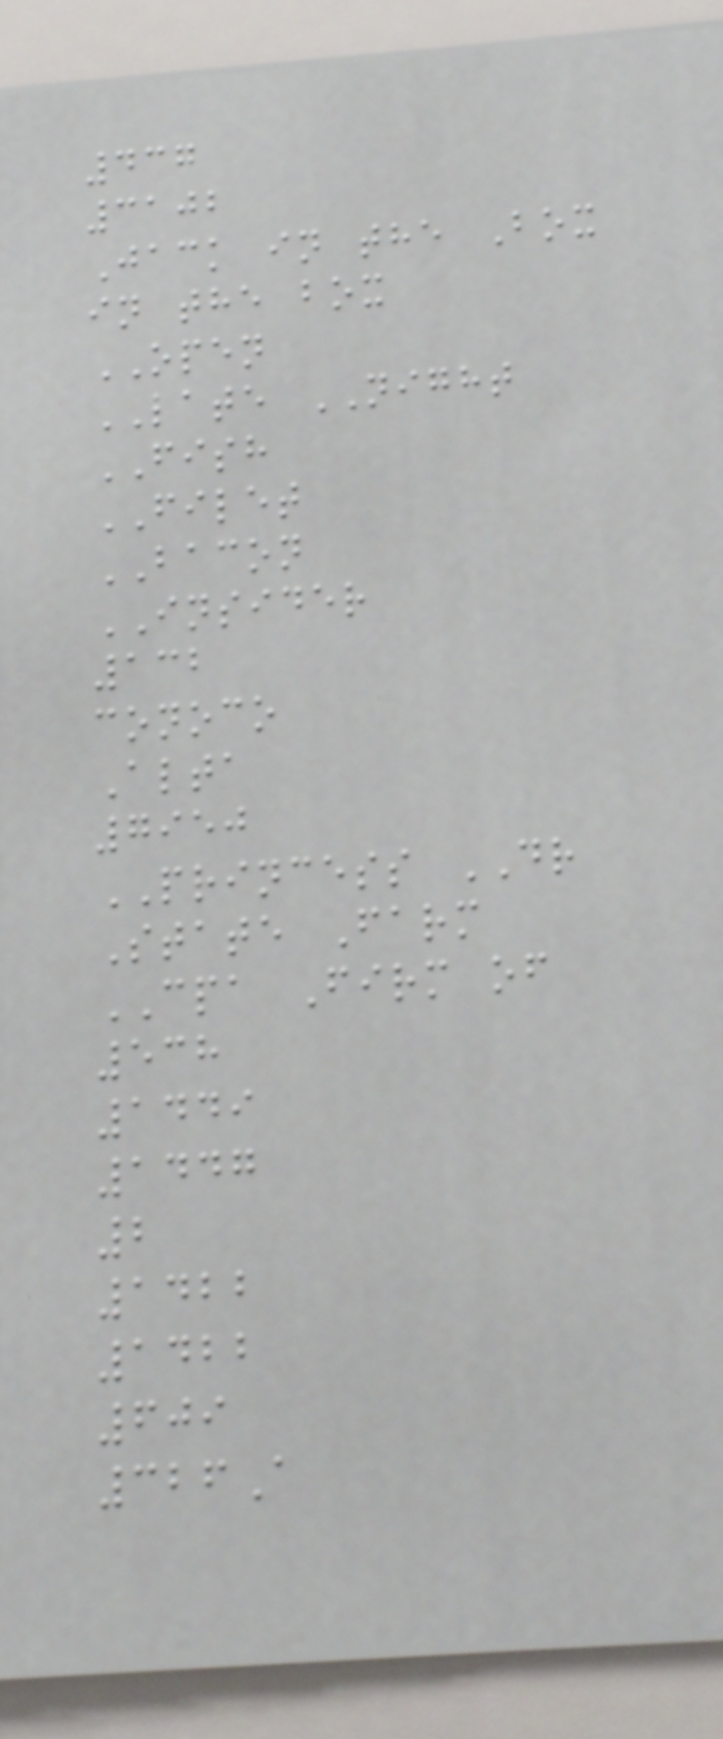437
3102
Jack in the Box
in the box
OPEN
LATE NIGHT
FISH
FILET
BACON
INSIDER
132
conoco
Alta
7950
PRINCESS DR
State Farm
CPA Firm of
538
1449
1447
2
1422
1422
609
326A
